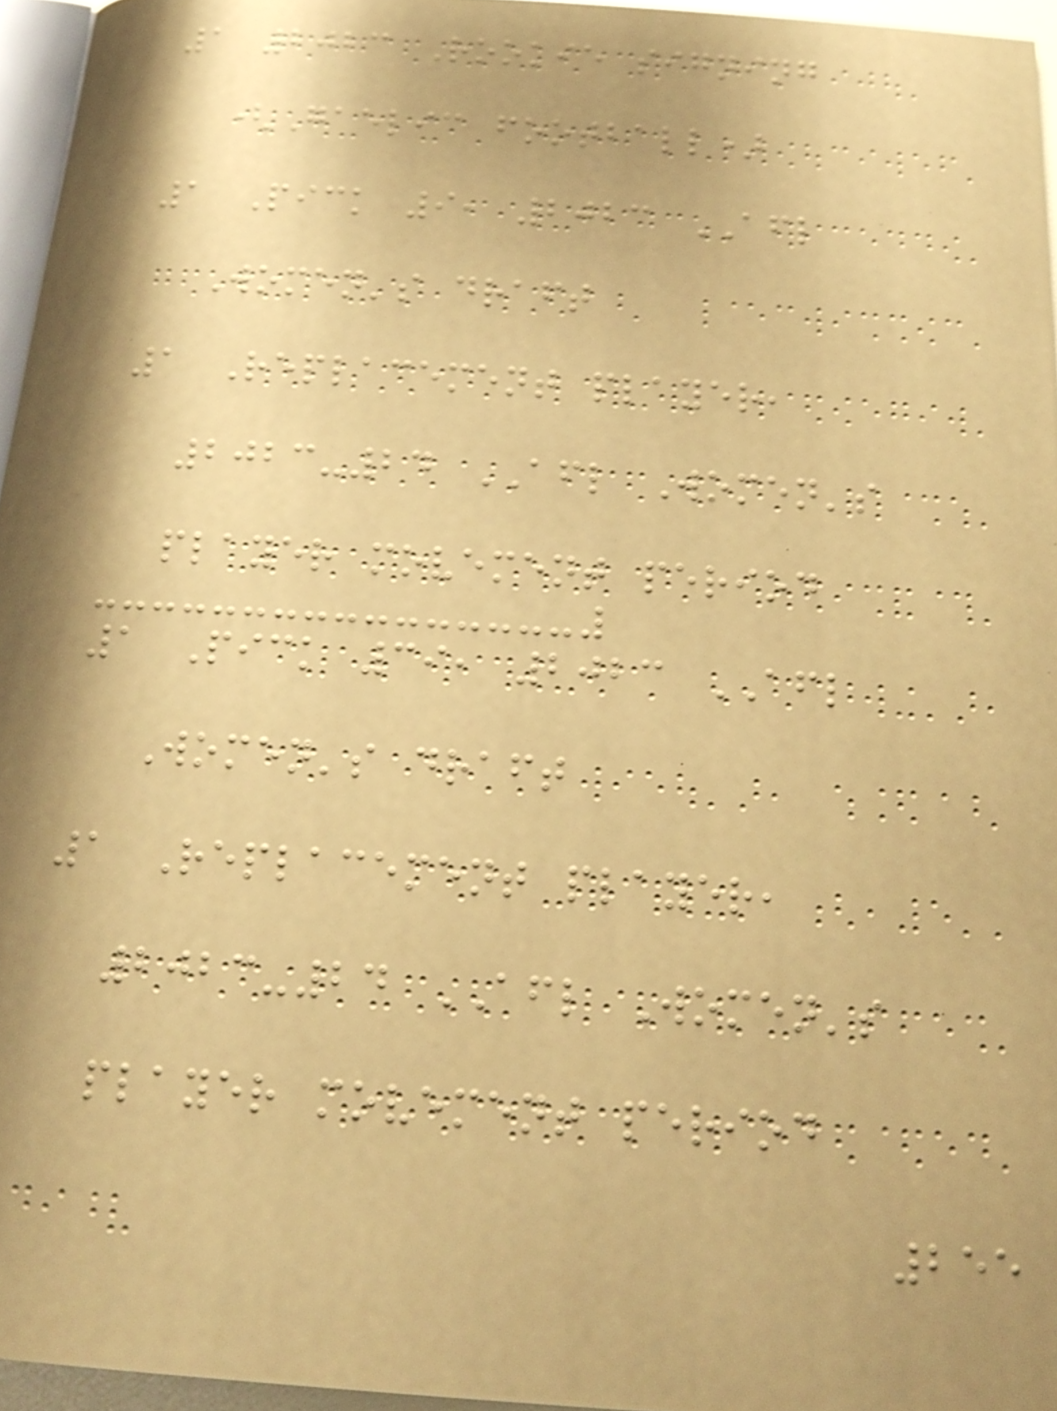1 2023 Rookie signing
(Gaelic football)
1 Pick 9, 2023 AFL
Women's draft
1 Replacement player,
2023-24 AFL Women's
player movement period
1 Pick 39, 2023 AFL
Women's draft
1 Replacement player,
2023-24 AFL Women's
player movement period
255
